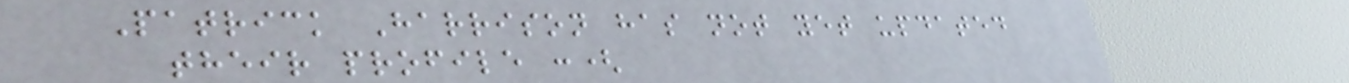Patrick Harrison has not yet updated
their profile :(
